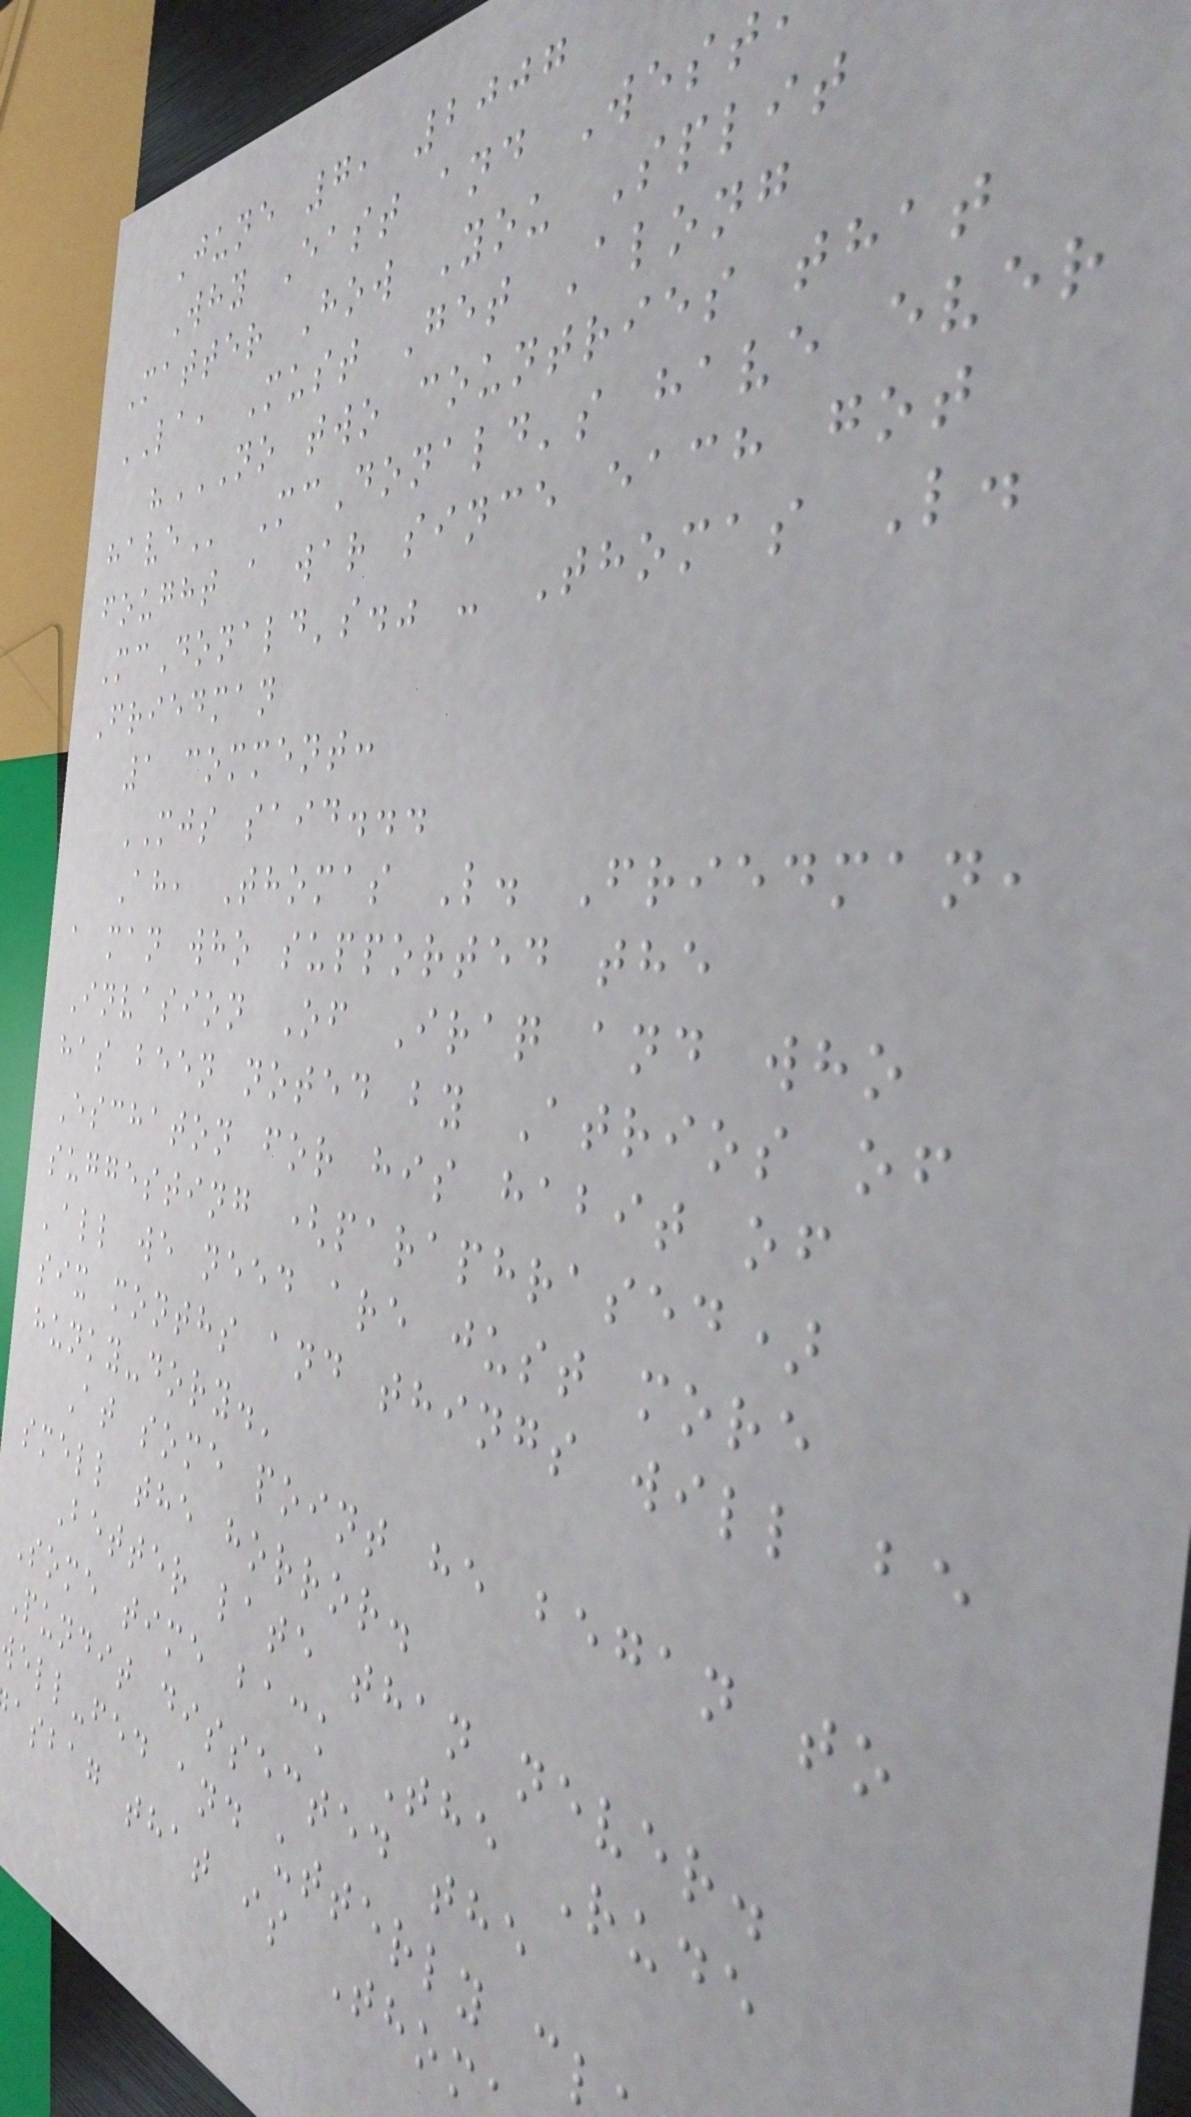June 7, 2007
Why East and West
Matter How You Split
LA, Must Get Along
"NO TWO COUNTRIES THAT
McDonald's have ever
fought a war since each got
McDonald's." - Thomas L.
Friedman
1 comment:
MJS said...
Ah, Thomas L. Friedman,
a man who supported the
Invasion Of Iraq and who
has been noted by Atrios of
Eschaton for his habit of
suggesting (paraphrased)
'all we need are just more
six months and things will be
hunky-dory.'
At some point he began to
smell the horror.
Better late than never.
Some time back The Rude
Pundit dissected the
ell-fed and utterly cl
asbag that is Thom
